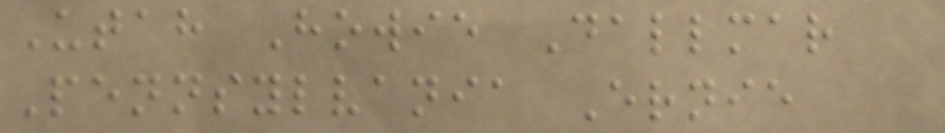Utah Howie Dallmar
Pennsylvania Ernie
